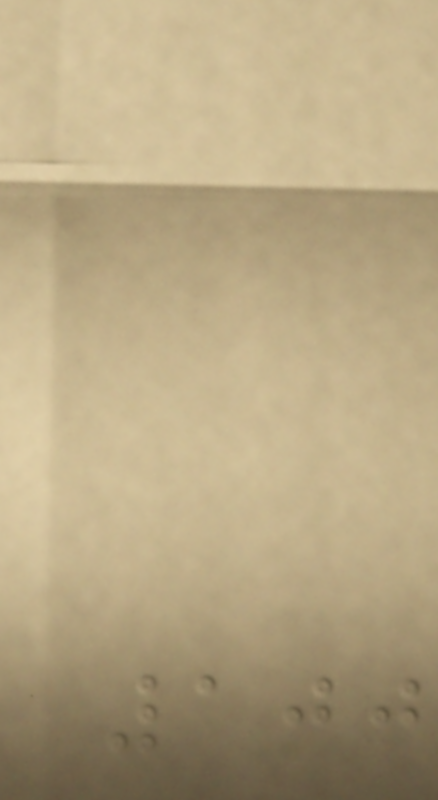100
